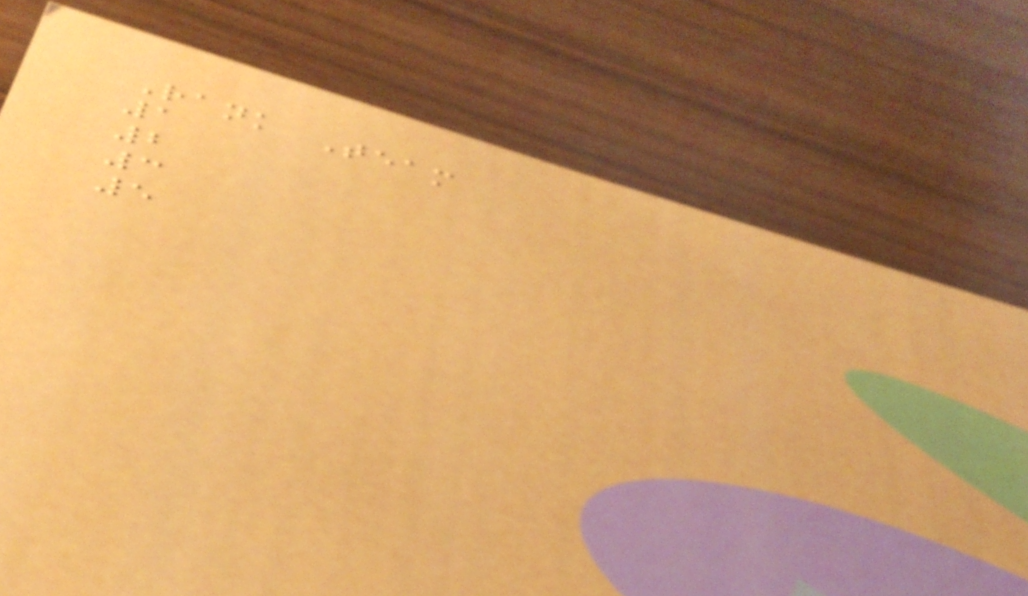Rank Team
1
2
3
5
